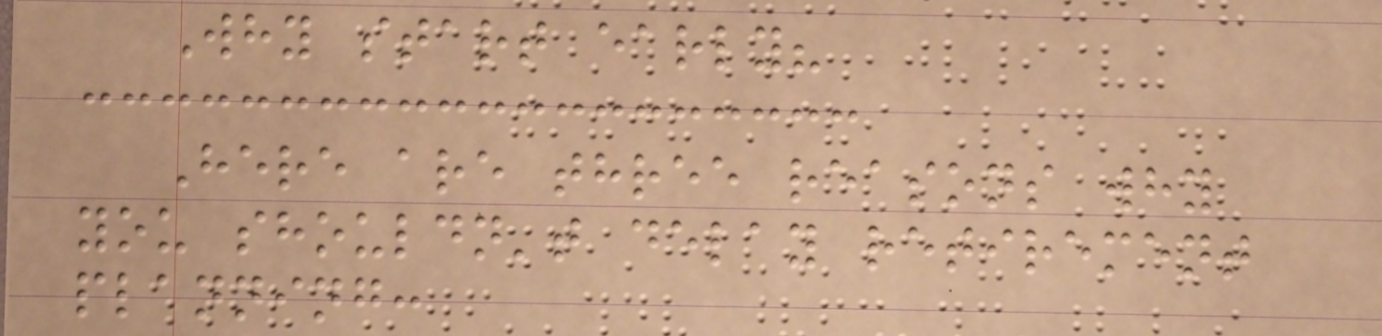Why start early?
Here are three reasons why
you shouldn't delay retirement
planning:
